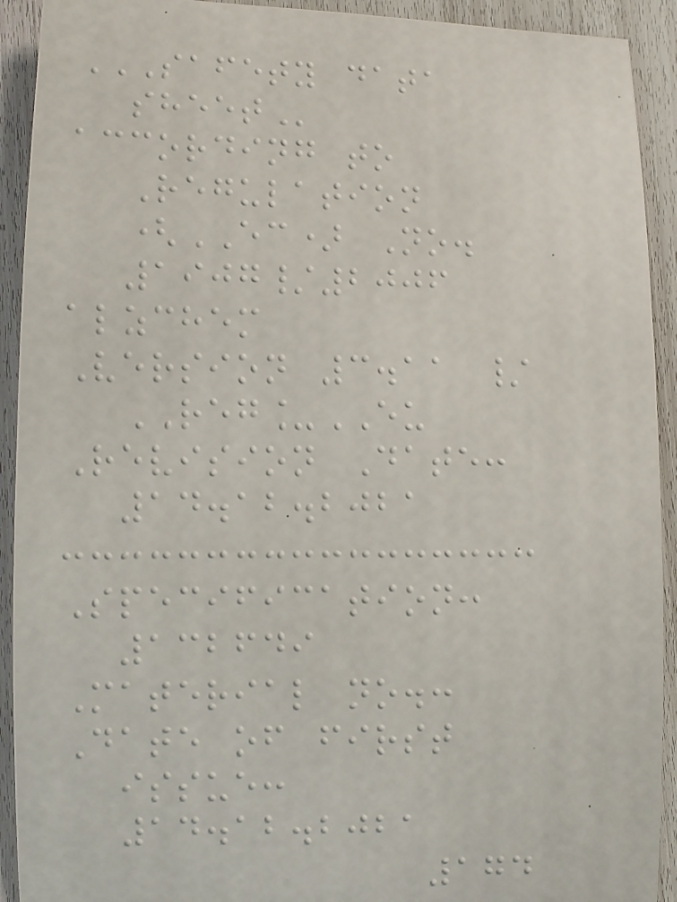SAFETY DATA
SHEET
according to
Regulation
(EC) No.
1907/2006
alzchem
Version 3.11 /
REG_EU
Revision Date:
14.12.2021
Specification:
132649
Material no.:
Date of first
issue:
14.12.2021
174
